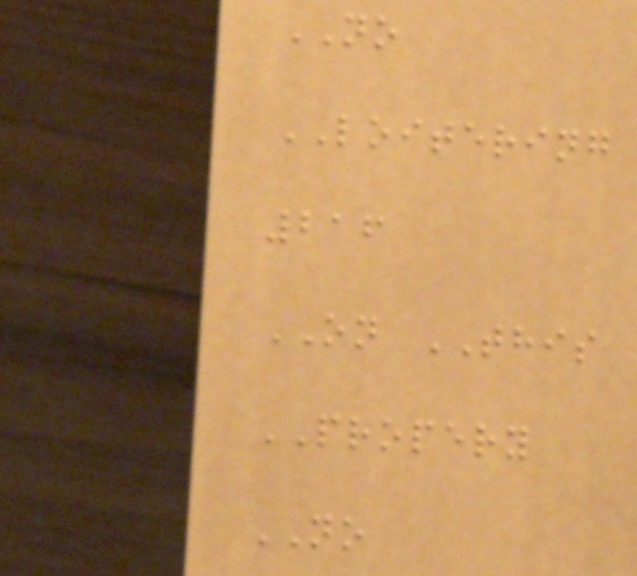NO
LOITERING
216
ON THIS
PROPERY
NO
